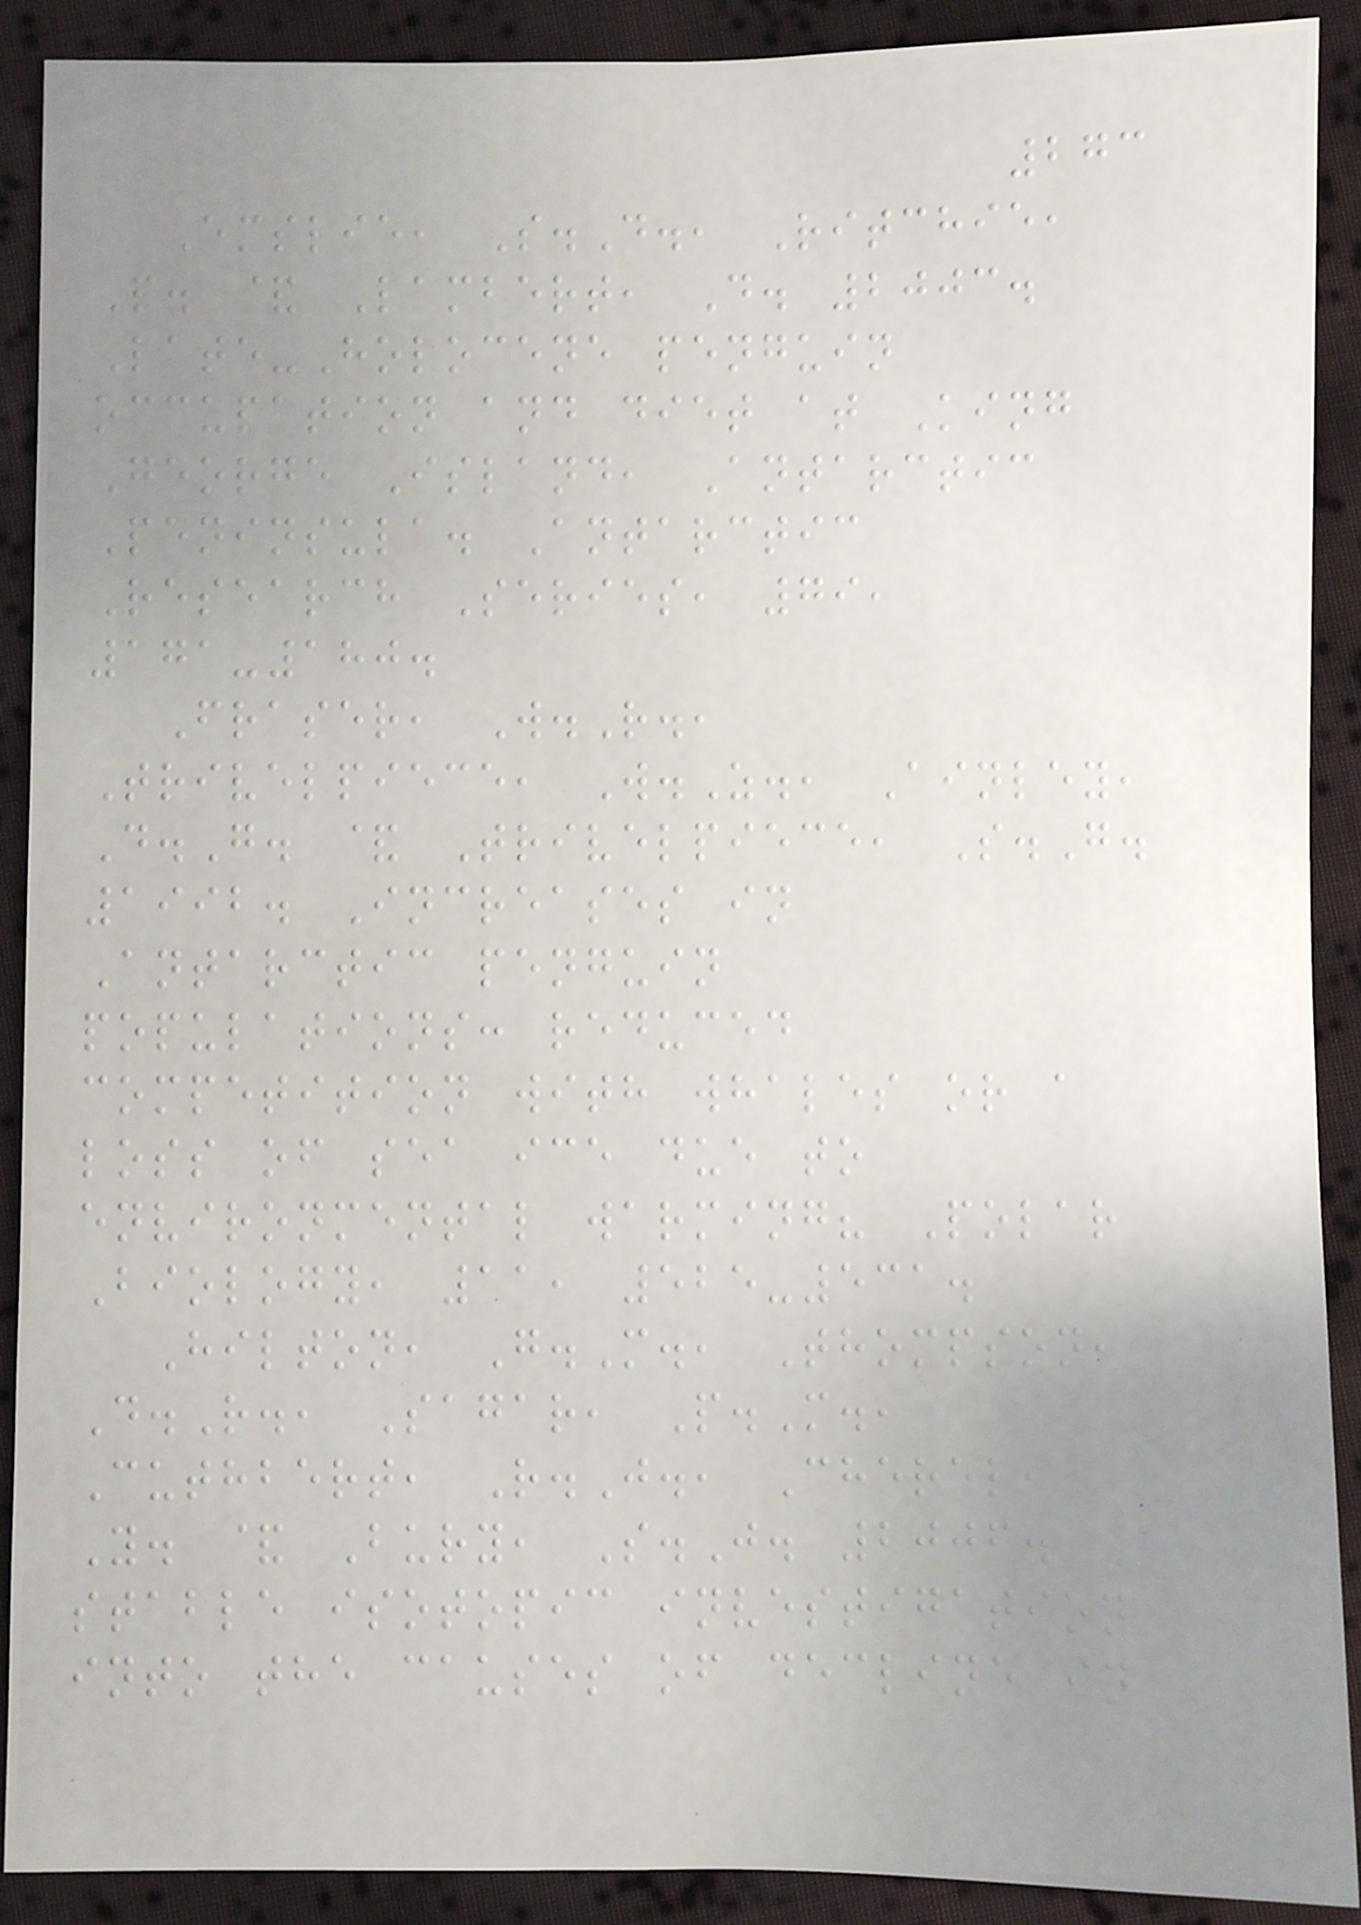273
Emslie, S.D., Ritchie,
P. & Lambert, D. 2003.
Late-Holocene penguin
occupation and diet at King
George Island, Antarctic
Peninsula. Antarctic
Research Series, 79,
171-180.
Fraser, W.R.,
Trivelpiece, W.Z., Ainley,
D.G. & Trivelpiece, S.G.
1992. Increases in
Antarctic penguin
populations: reduced
competition with whales or a
loss of sea ice due to
environmental warming? Polar
Biology, 11, 525-531.
Hilton, G.M., Thompson,
D.R., Sagar, P.M.,
Cuthbert, R.J., Cherel,
Y. & Bury, S.J. 2006. A
stable isotopic investigation
into the causes of decline in
